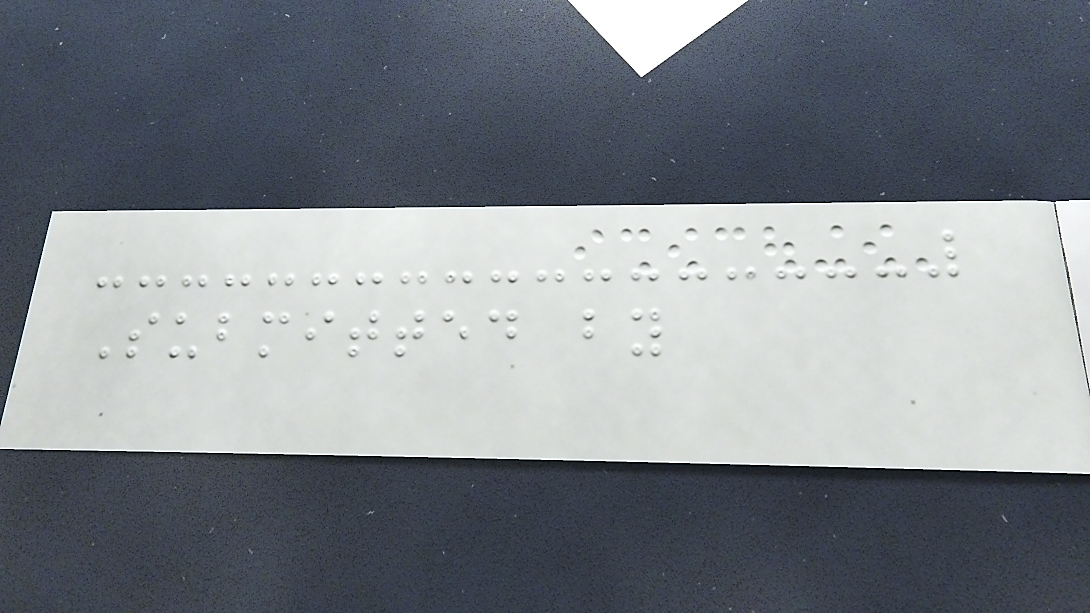Submitted by
